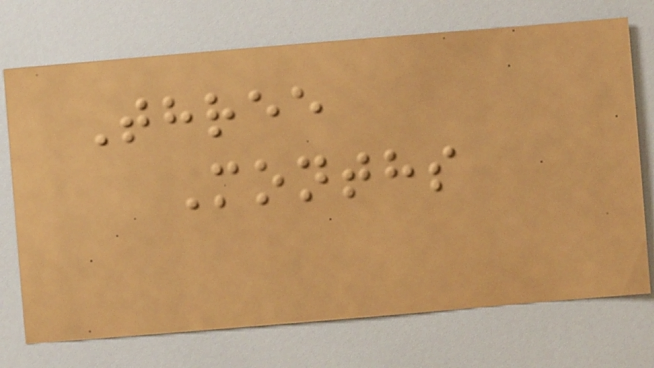Three
Months
